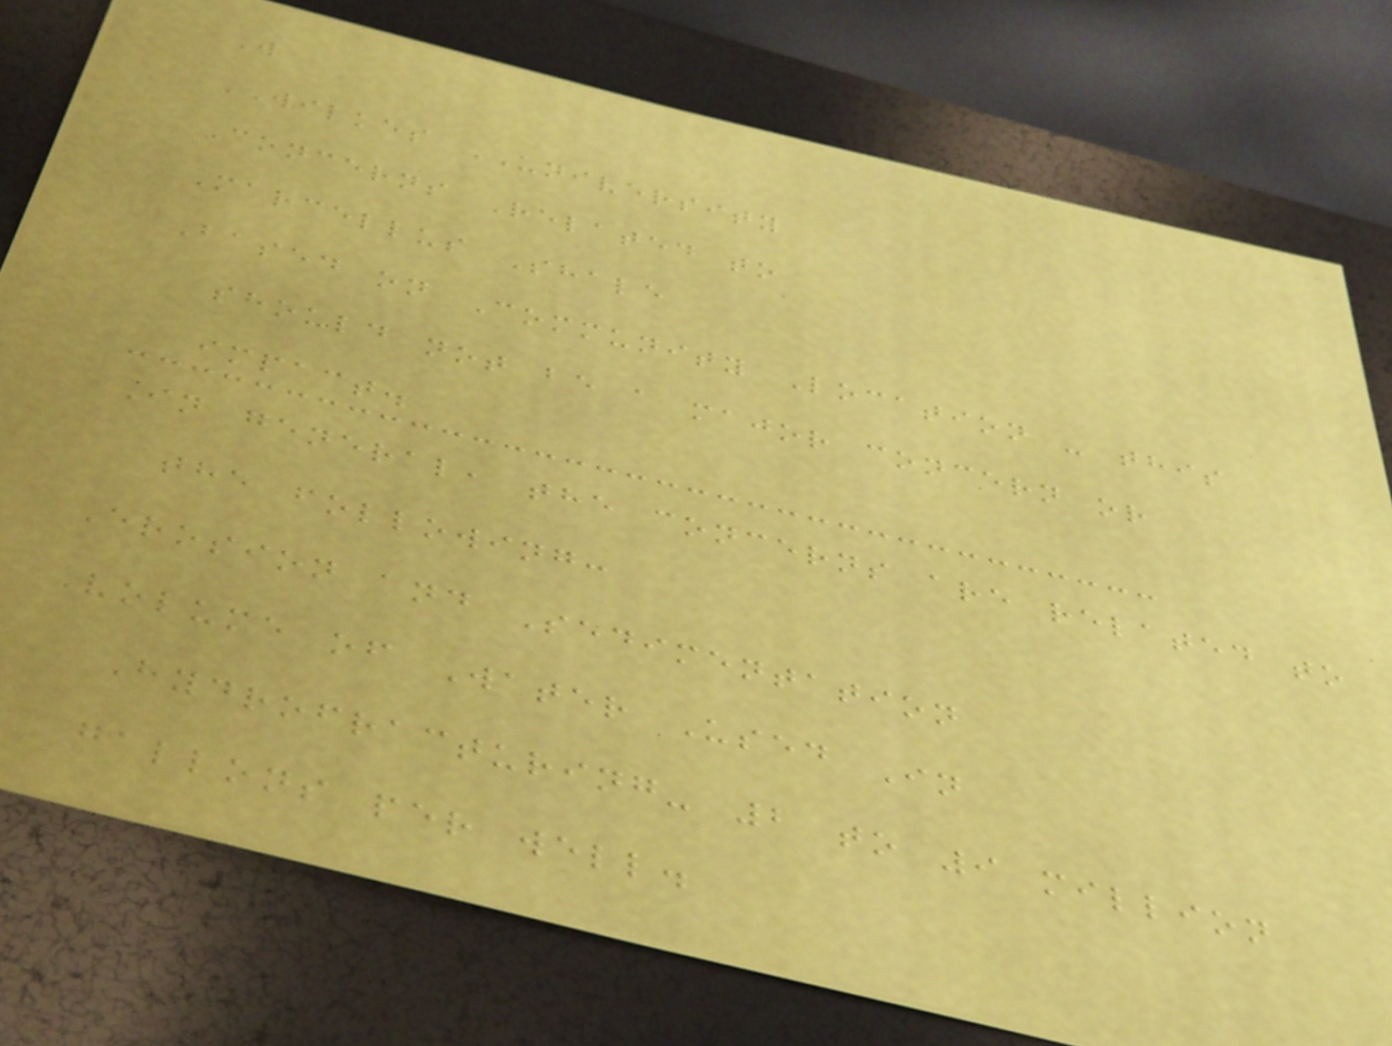W
WILKES UNIVERSITY
Concerns Related to
Marcellus Shale
Based on Community Location - this
should not be a major concern or
impact.
In general, the concerns are related to
the following:
Erosion and Sedimentation
Volume of Water Used In
Hydrofracturing- 2 to 9 million
gallons per well.
